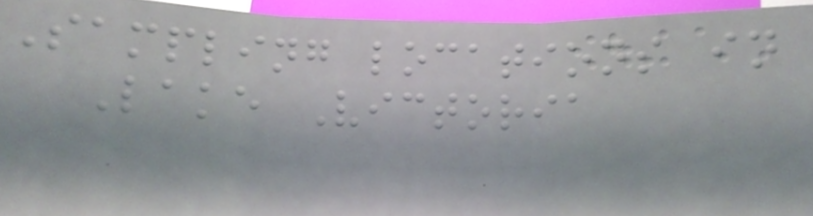Sampling locations in
Lake Victoria
